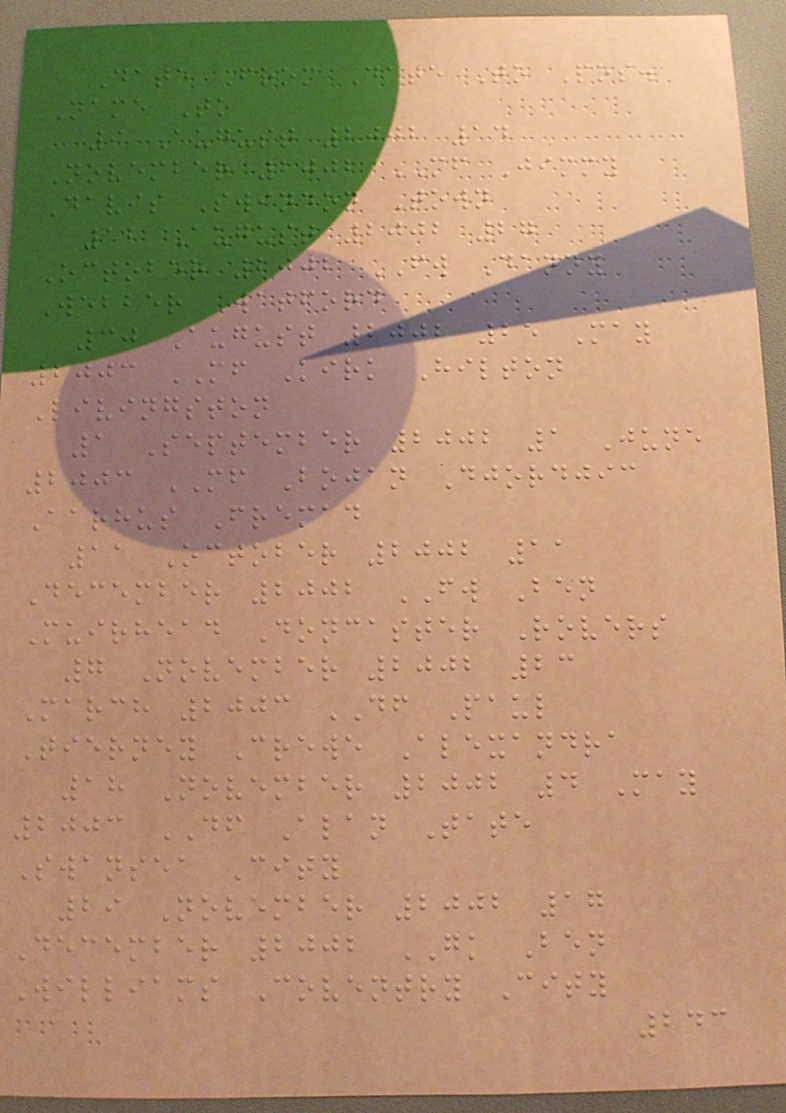Date From Date To Pos.
Name To
9 August 2002 14
November 2002 MF Jimmy
Davis Swindon Town
12 August 2002 27
October 2002 FW Danny
Webber Watford
30 August 2002 25 May
2003 MF Kirk Hilton
Livingston
1 September 2002 1 June
2003 MF Bojan Djordjic
Aarhus Fremad
11 October 2002 11
December 2002 FW Ben
Muirhead Doncaster Rovers
7 November 2002 23
March 2003 DF Paul
Tierney Crewe Alexandra
18 November 2002 4 May
2003 DF Alan Tate
Swansea City
29 November 2002 17
December 2002 GK Ben
Williams Coventry City
243
